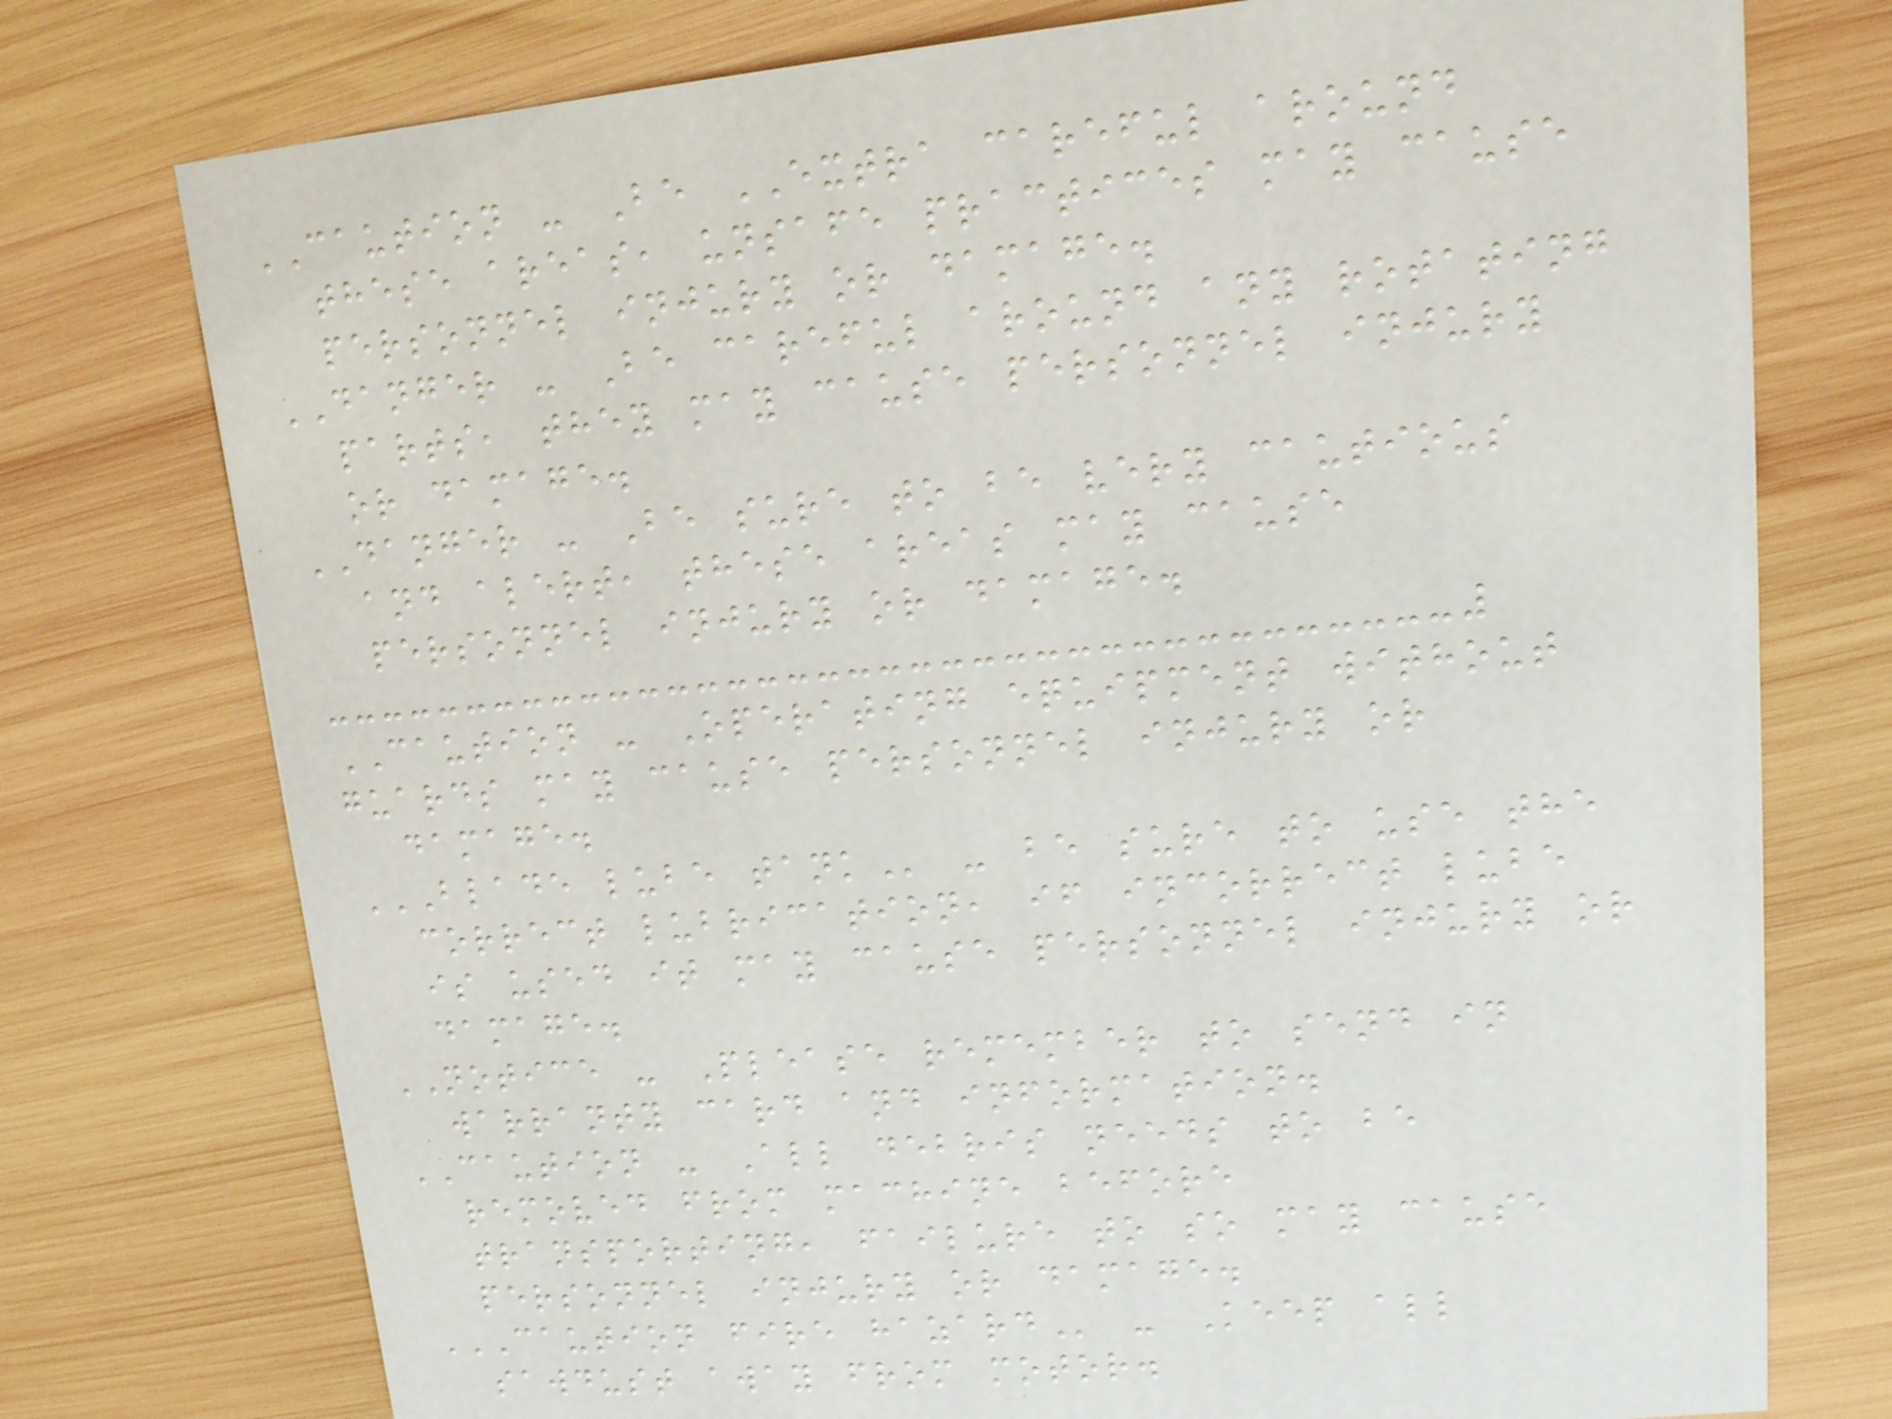CAUTION - Be EXTRA careful around
these areas, unsafe practices may cause
personnel injury or damage.
DANGER - Be careful around any rotating
parts, they may cause personnel injury
or damage.
DANGER - Be sure to be very cautious
and alert, these areas may cause
personnel injury or damage.
CAUTION - Operating equipment without
guards may cause personnel injury or
damage.
BLADE LUBE TANK - be sure to use the
correct lubrication, if incorrect lube
is used it may cause personnel injury or
damage.
NOTICE - Please remember to send in
warranty card and information.
CAUTION - All debris needs to be
removed from machine before
transporting, failure to so may cause
personnel injury or damage.
CAUTION FIRE HAZARD - Keep all
sawdust away from motor.
